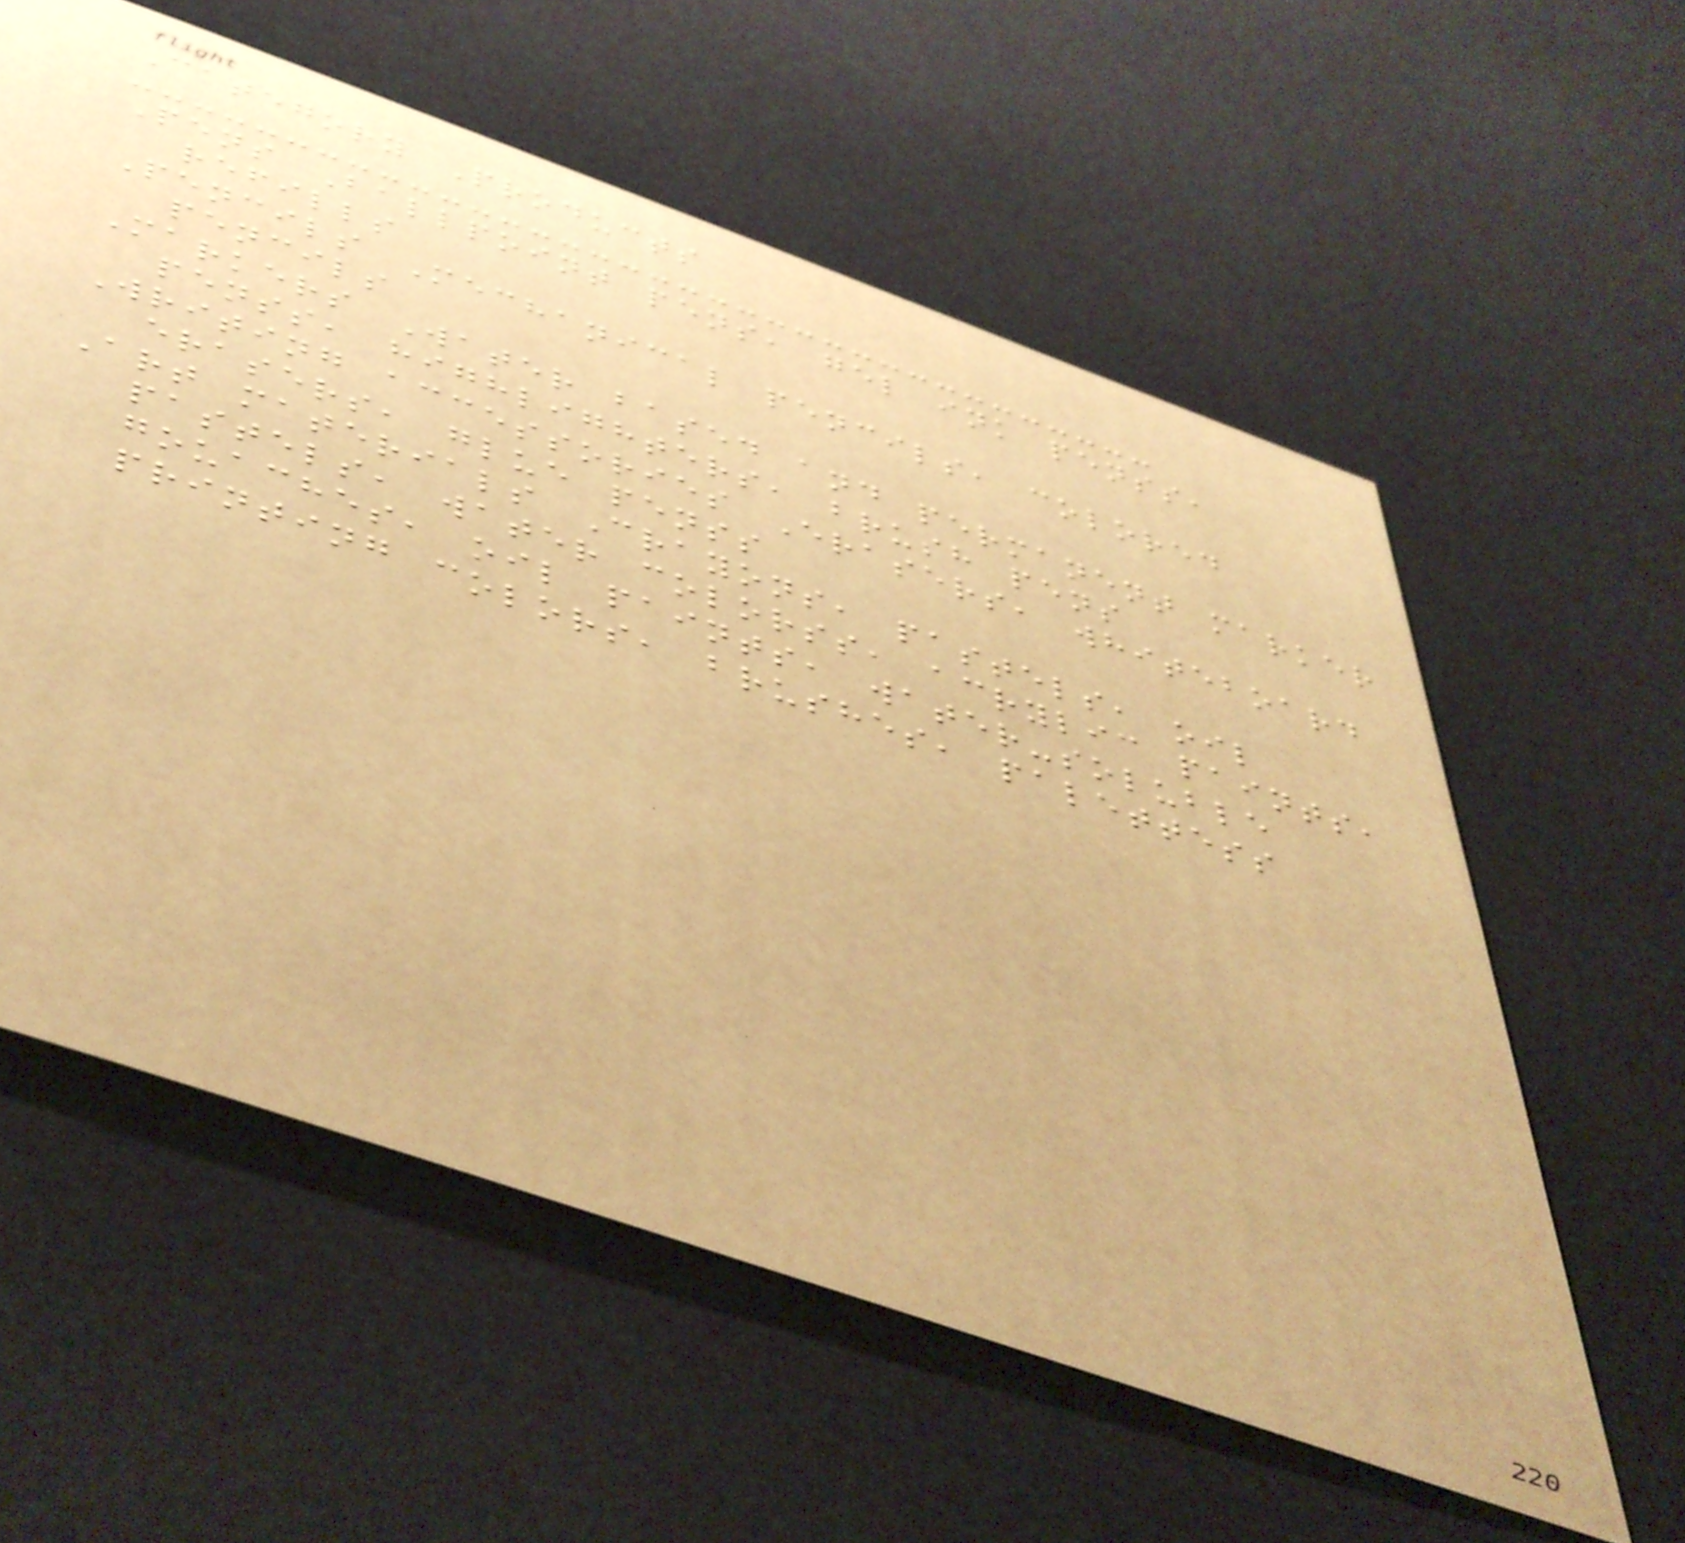Category Products
Pens Ballpoint pens, gel ink penss,
refills
Pencils Mechanical pencils, colored
pencils
Markers Water based and permanent marker
penss, highlighters, brush pens
Writing accessories Erasers, whiteboard
erasers, glue penss
Art materials Crayons, pastels, oil
pastels, water colorss, acrylic paints,
gouaches, oil paints, water-soluble
printing colors, brushes, palettess
